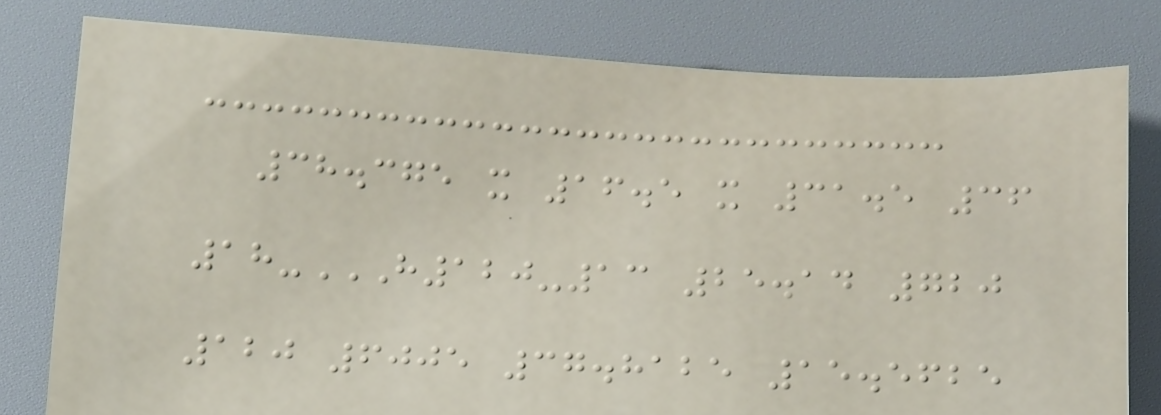38.375 x 16.5 x 31.5 36
18-H120-13 25.14 720
120 6005 37.8125 15.5625
